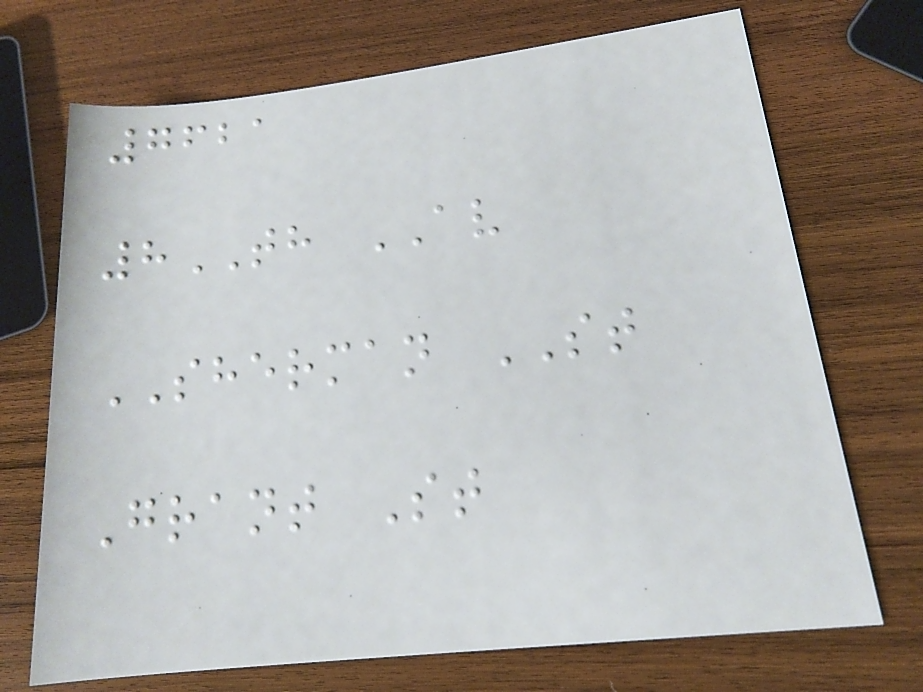7621
8TH AV
SHERMAN ST
Grant St
